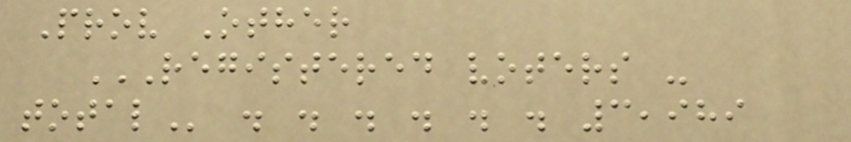Prov Other
REGISTERED VOTERS -
TOTAL . . . . . . 3,989
